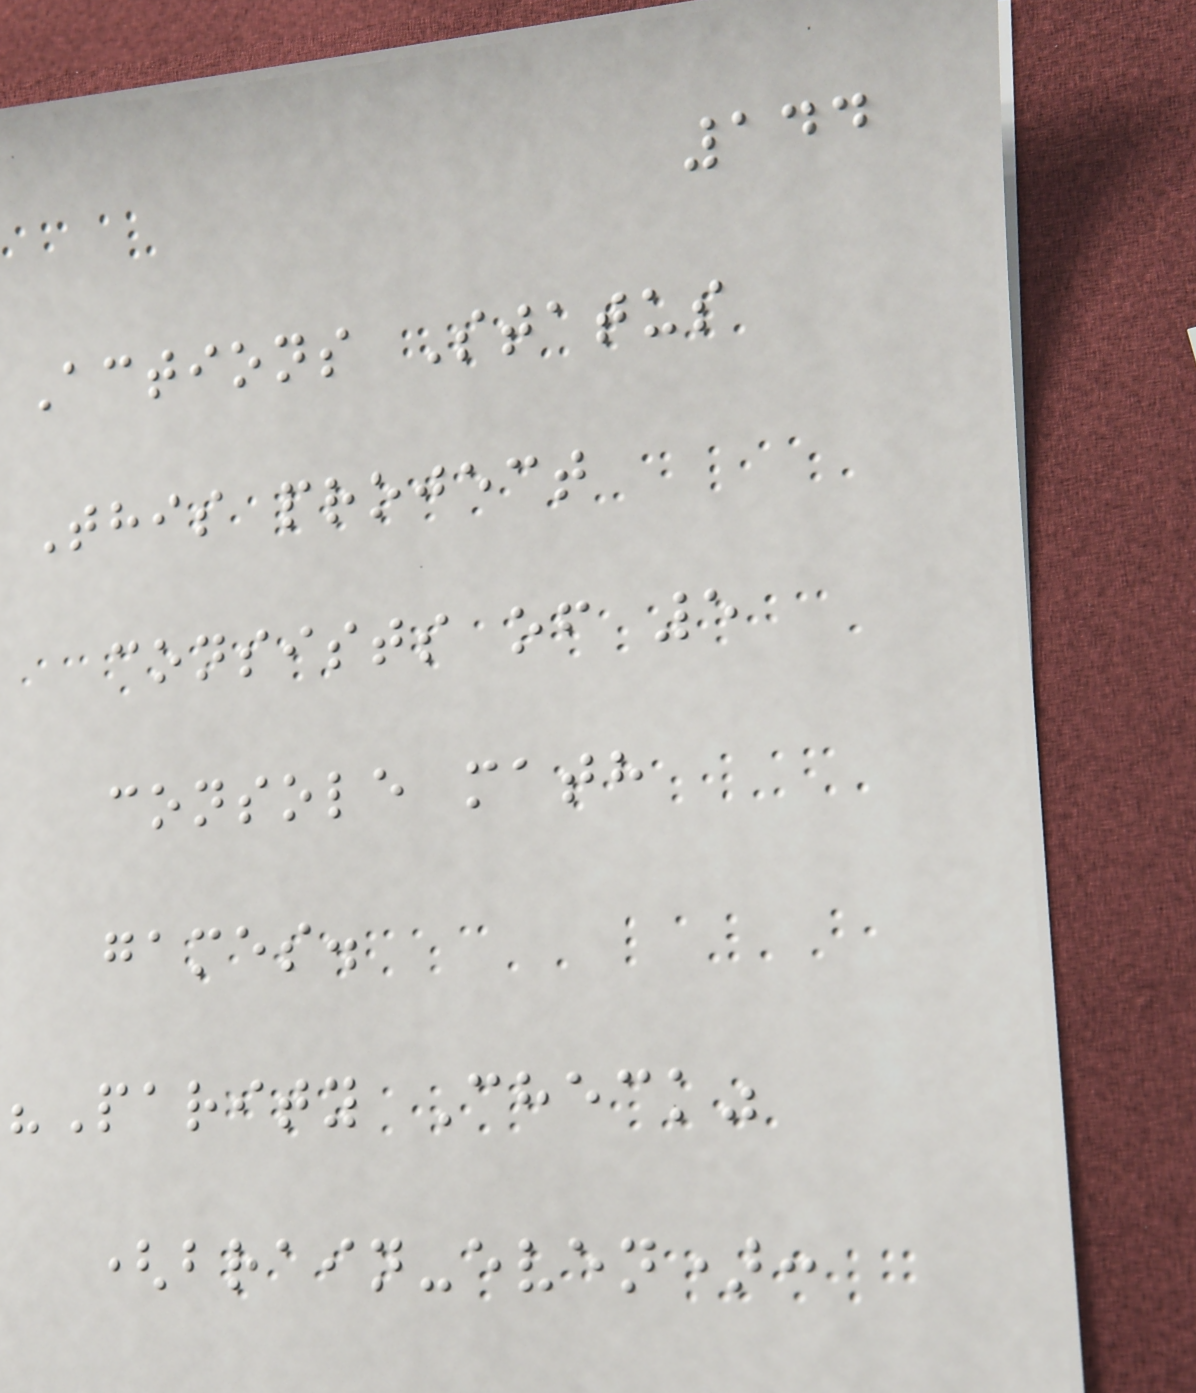144
Actions Status
This project
consists of 5
console math
games.
"Parity Check"
(brain-even):
